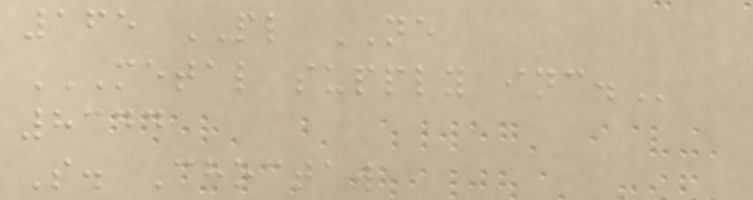165 PL NE
METAL SUPPLY INC.
8344
S. Choctaw
